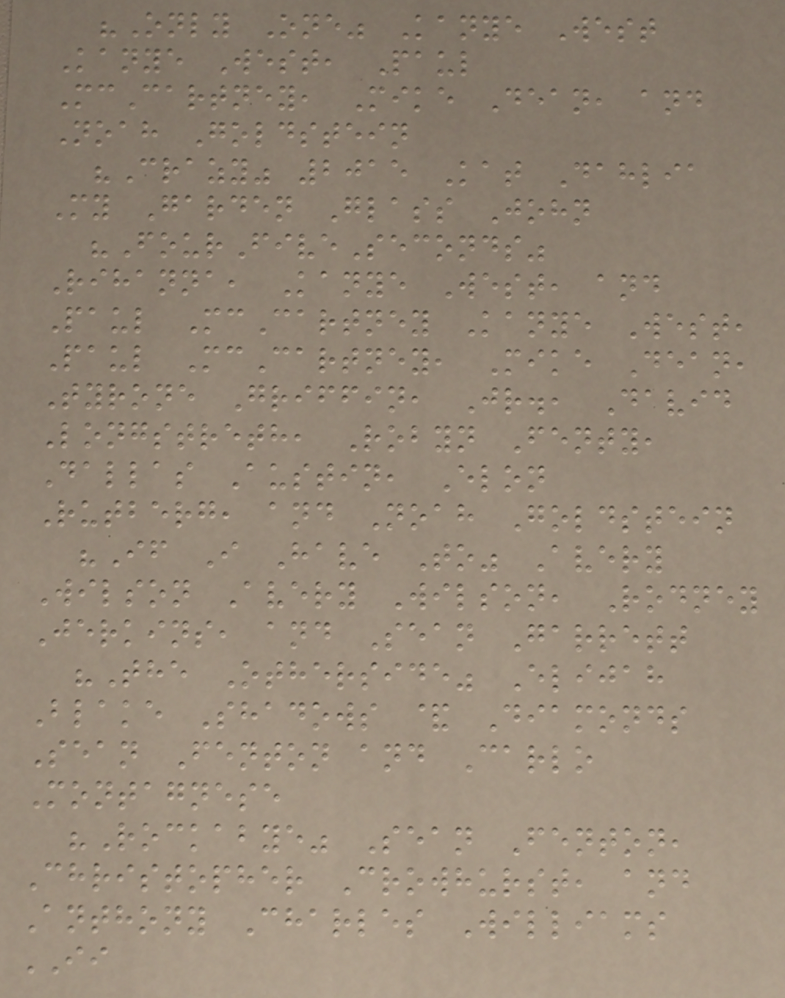"Only One" Kanye West
Kanye West, Paul
McCartney, Mike Dean, and
Noah Goldstein
"Crazy" 2015 Kat Dahlia
My Garden Glass John
"FourFiveSeconds"
Rihanna, Kanye West, and
Paul McCartney Kanye West,
Paul McCartney, Mike Dean,
Tyrone Griffin, Jr., David
Longstreth, Robyn Fenty,
Dallas Austin, Elon
Rutberg, and Noah Goldstein
"If I Have To" Avery
Wilson Avery Wilson, Rodney
Jerkins, and Sean Garrett
"The Otherside" Elijah
Blake Shadows & Diamonds
Sean Fenton and Carlo
Montagnese
"Rockabye" Sean Fenton,
Christopher Crowhurst, and
Anthony Charles Williams
II
